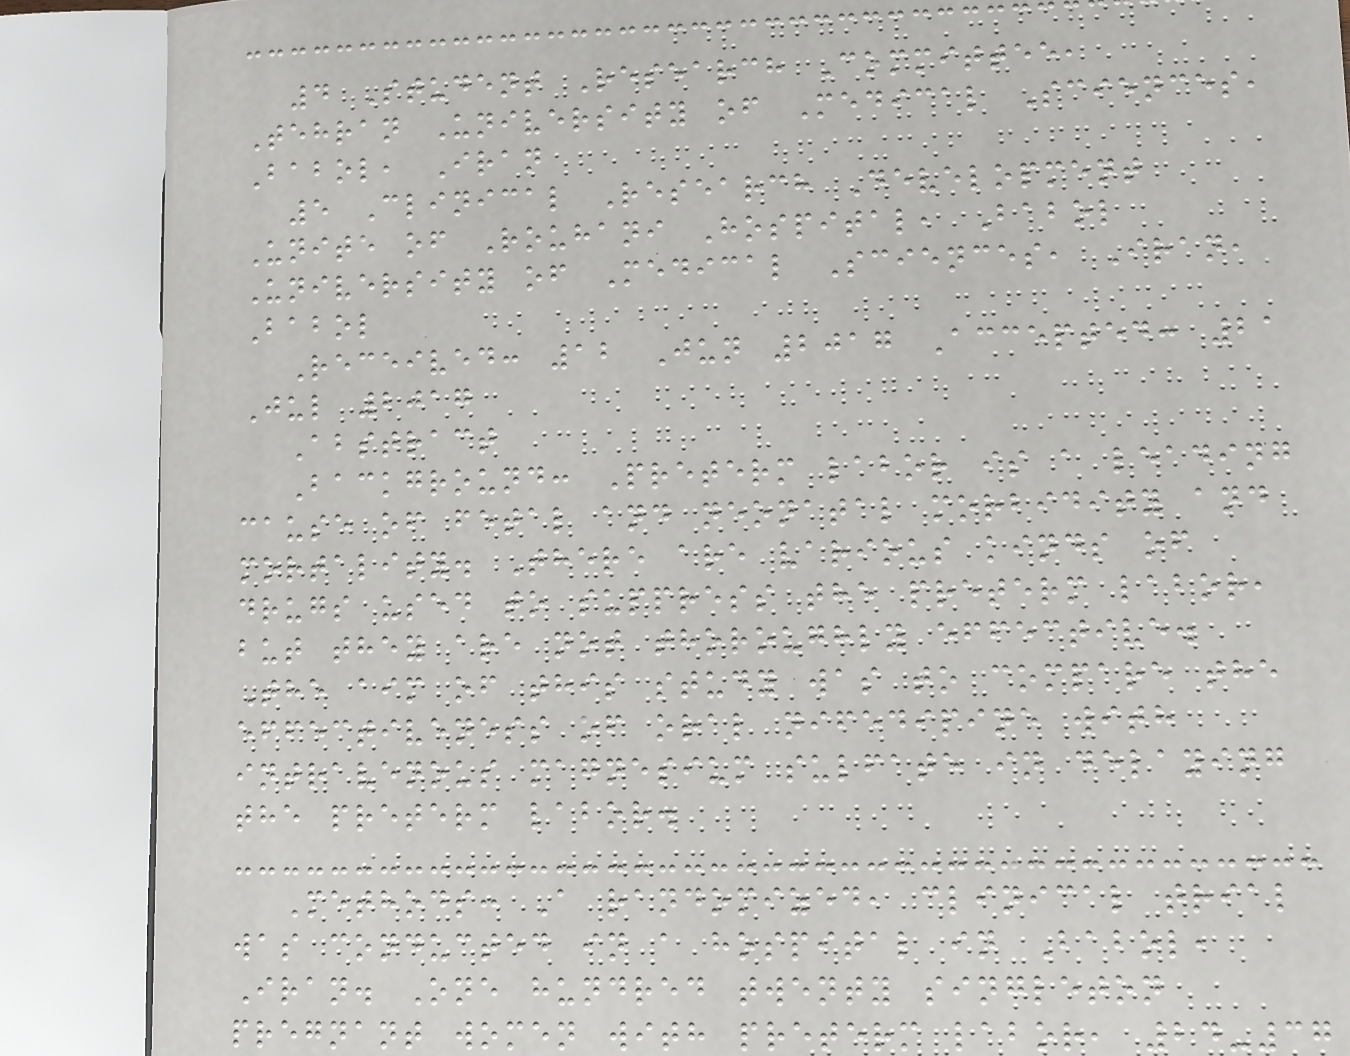4 Student Research Committee,
Tehran University of Medical Sciences,
Babol, Iran
5 Clinical Research Development
Unite of Rouhani Hospital, Babol
University of Medical Sciences, Iran,
Babol
Received: 12 Jun 2017 Accepted: 21
Jul 2017
Abstract
Background: Preterm labor is a leading
cause of fetal and neonatal morbidity and
mortality. There are various kinds of
drugs used to suppress the preterm labor,
but they are not thoroughly effective.
The aim of this study was to compare the
effectiveness of oral nifedipine with
intravenous magnesium sulfate in delaying
the preterm labor.
Methods: A randomized, clinical trial
was conducted in a hospital in Babol,
Iran. One hundred twenty singleton
pregnant women with preterm labor, 24-37
